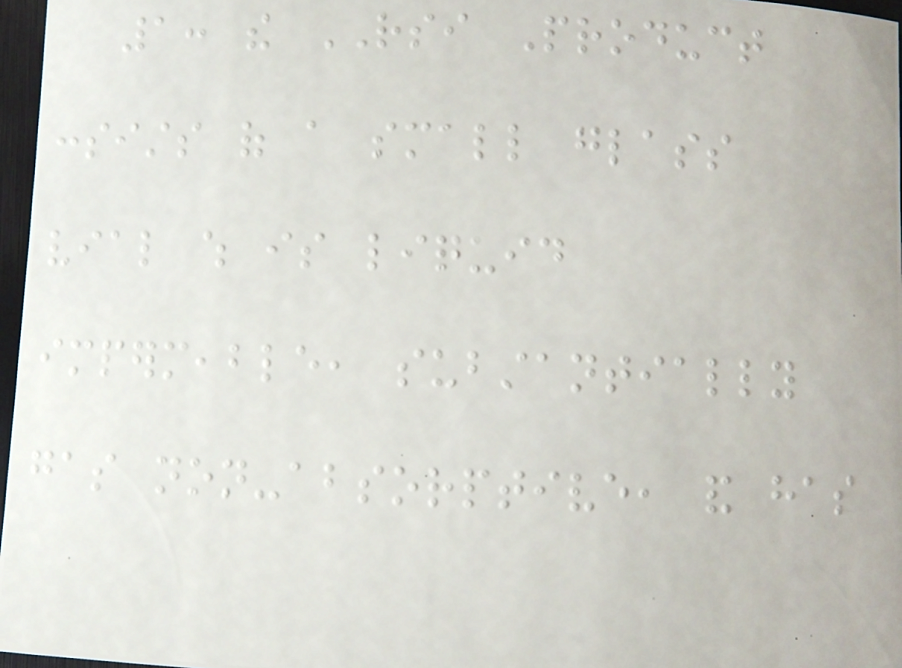1: the RSI Product
consists of a small glass
vial which is liquid
impermeable, substantially
gas non-absorptive, and has
